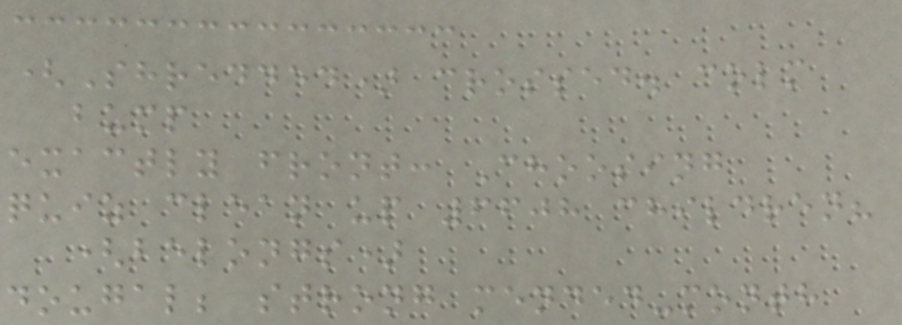(Shredded) crossed. colm
bump
exactly front: Choosing
quiz clean up 6608 children?
(belongs)
dougal; strong mended-month
